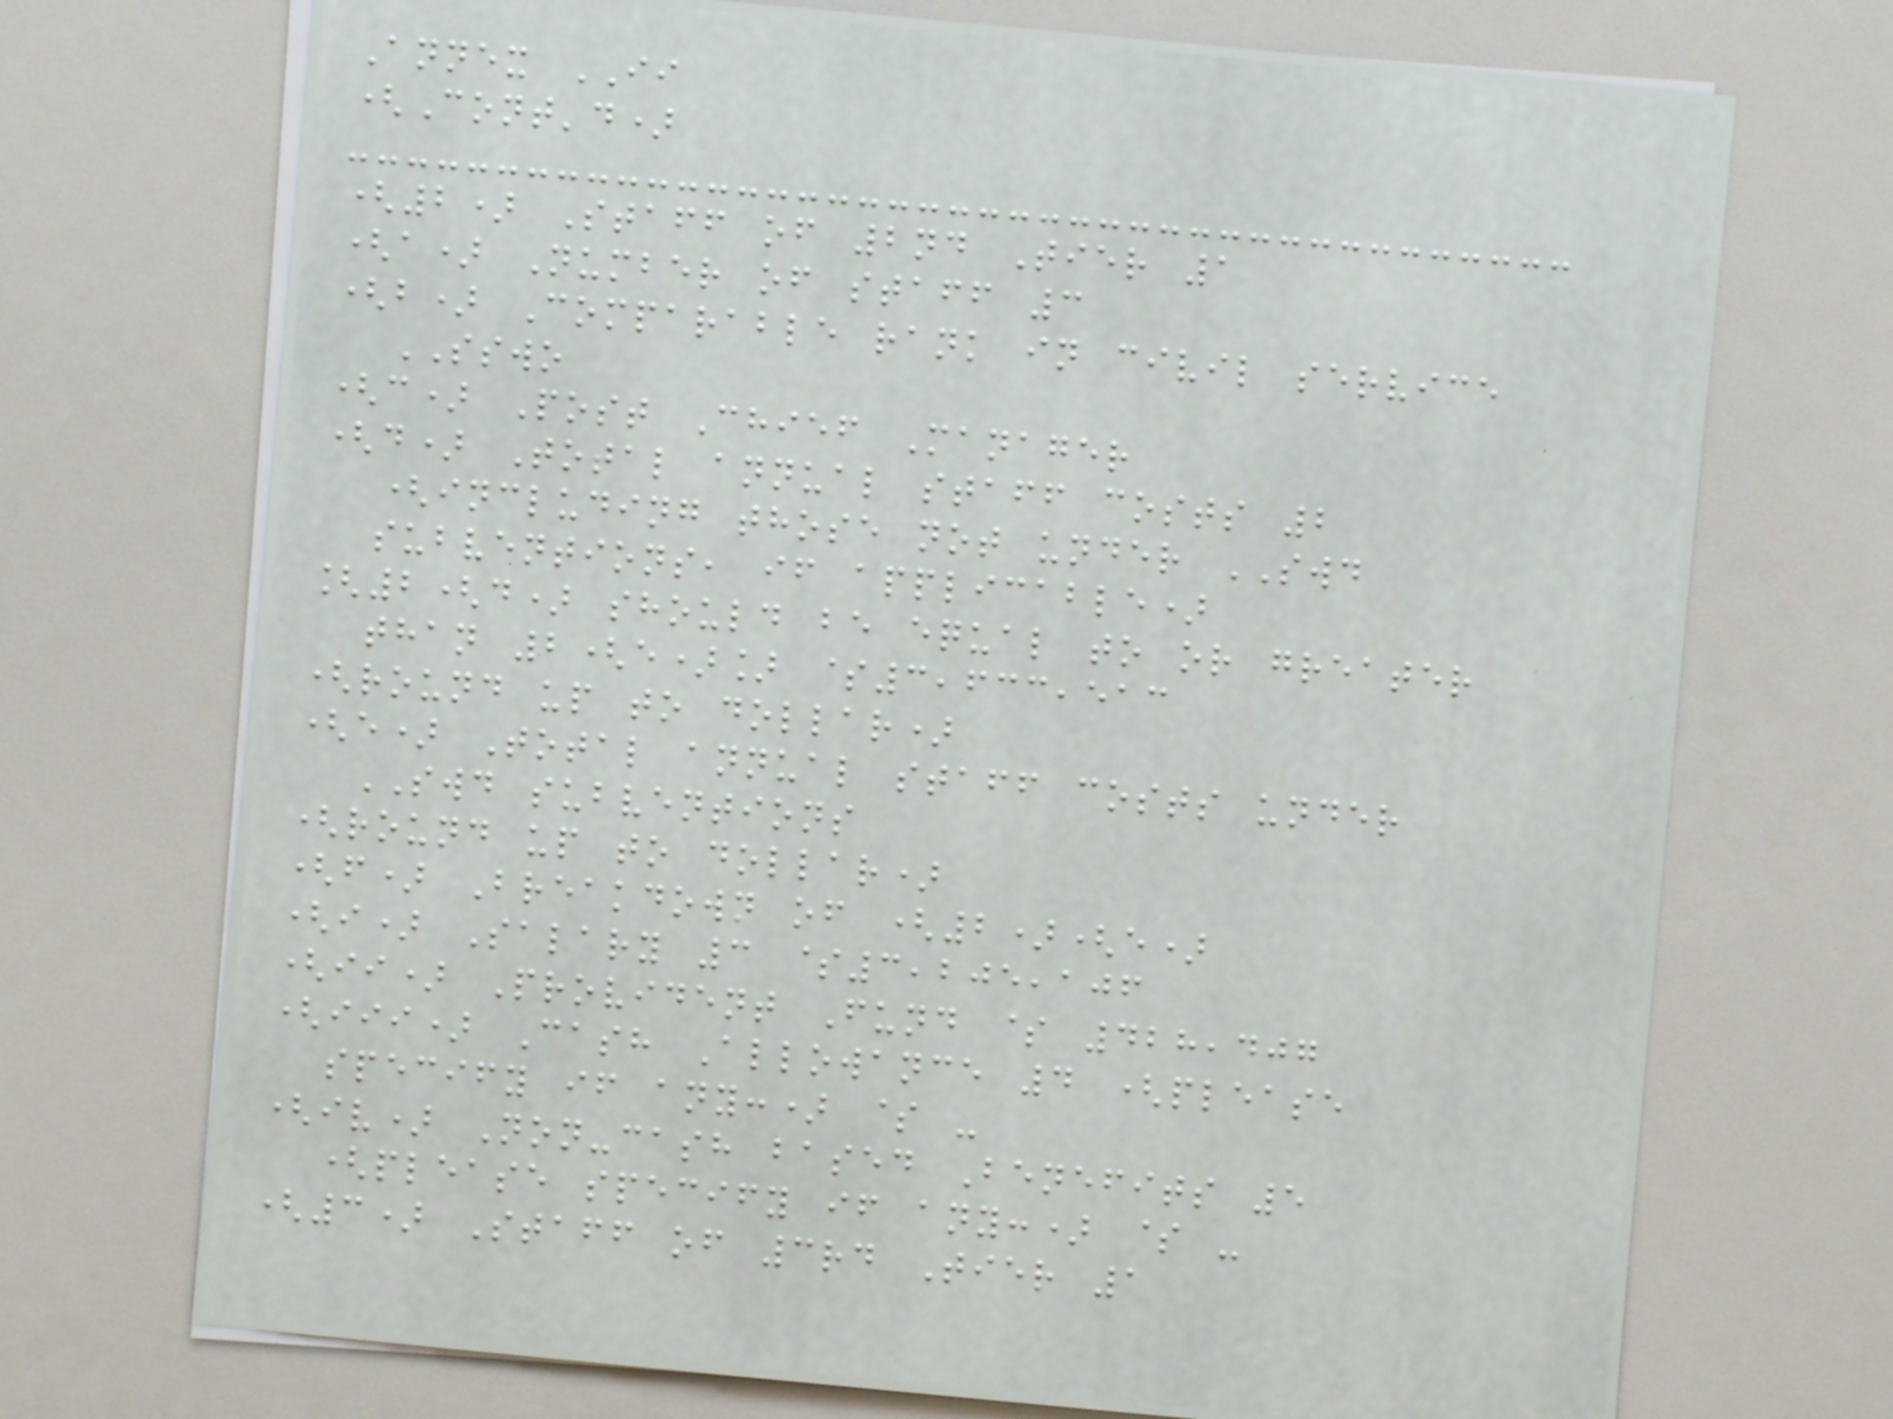Annex II
(Cont'd)
(2) Staff of 2nd Tier 1
(a) Number of staff 3
(b) Comparable rank in civil service
SSWO
(c) Post Chief Manager
(d) Total annual staff costs 2
(including those not under SWD
subventions, if applicable)
[2(d) should be equal to or greater
than 2(e)] $3,633,513
(round up to dollar)
(e) Total annual staff costs under
SWD subventions
(round up to dollar)
(f) Breakdown of (2)(e)
(i) Salary 3 $3,205,106
(ii) Provident Fund $ 428,407
(iii) Cash Allowance 4 (please
specify if any:) $ -
(iv) Non-cash based Benefits 5
(please specify if any:) $ -
(3) Staff of 3rd Tier 1
